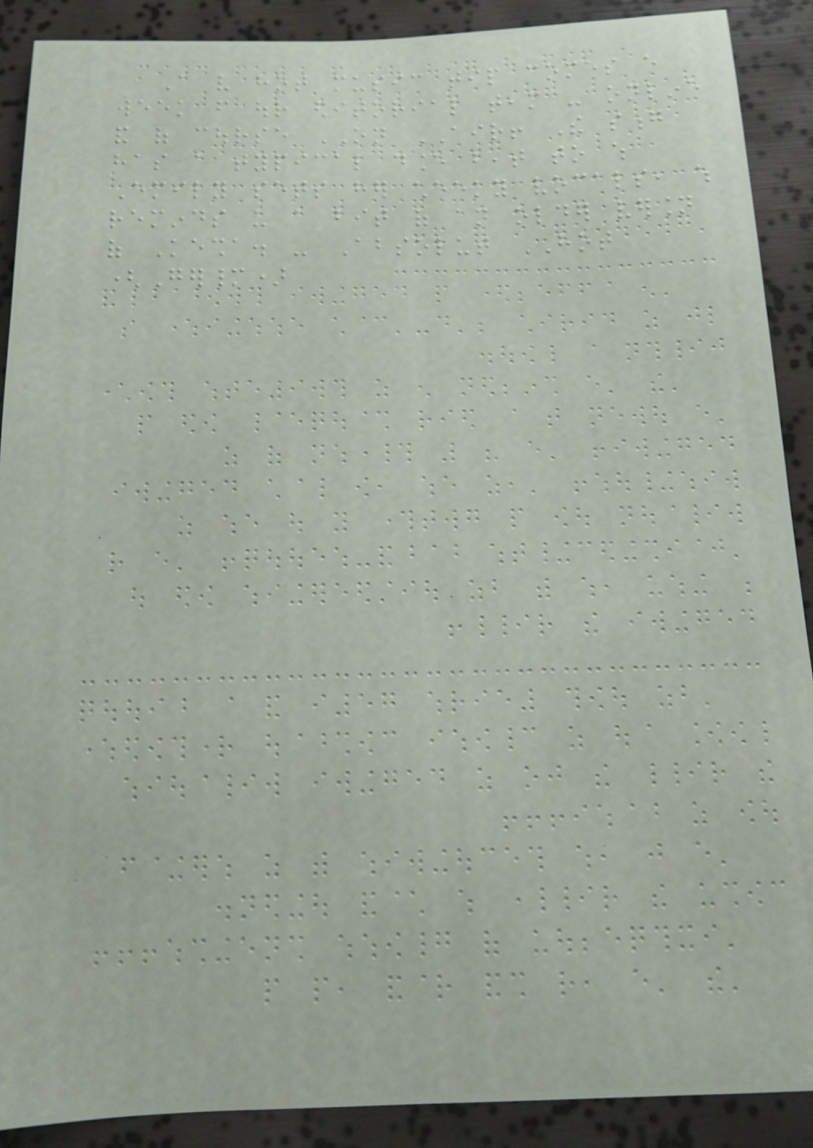A very hot music tip comes every
week from our editorial team - online
and of course ON AIR! The song
has a typical dance beat to which
Emily sets her cheeky vocals, which
reminds us a bit of an older version
of Kesha. - Absolut HOT
(Germany)
